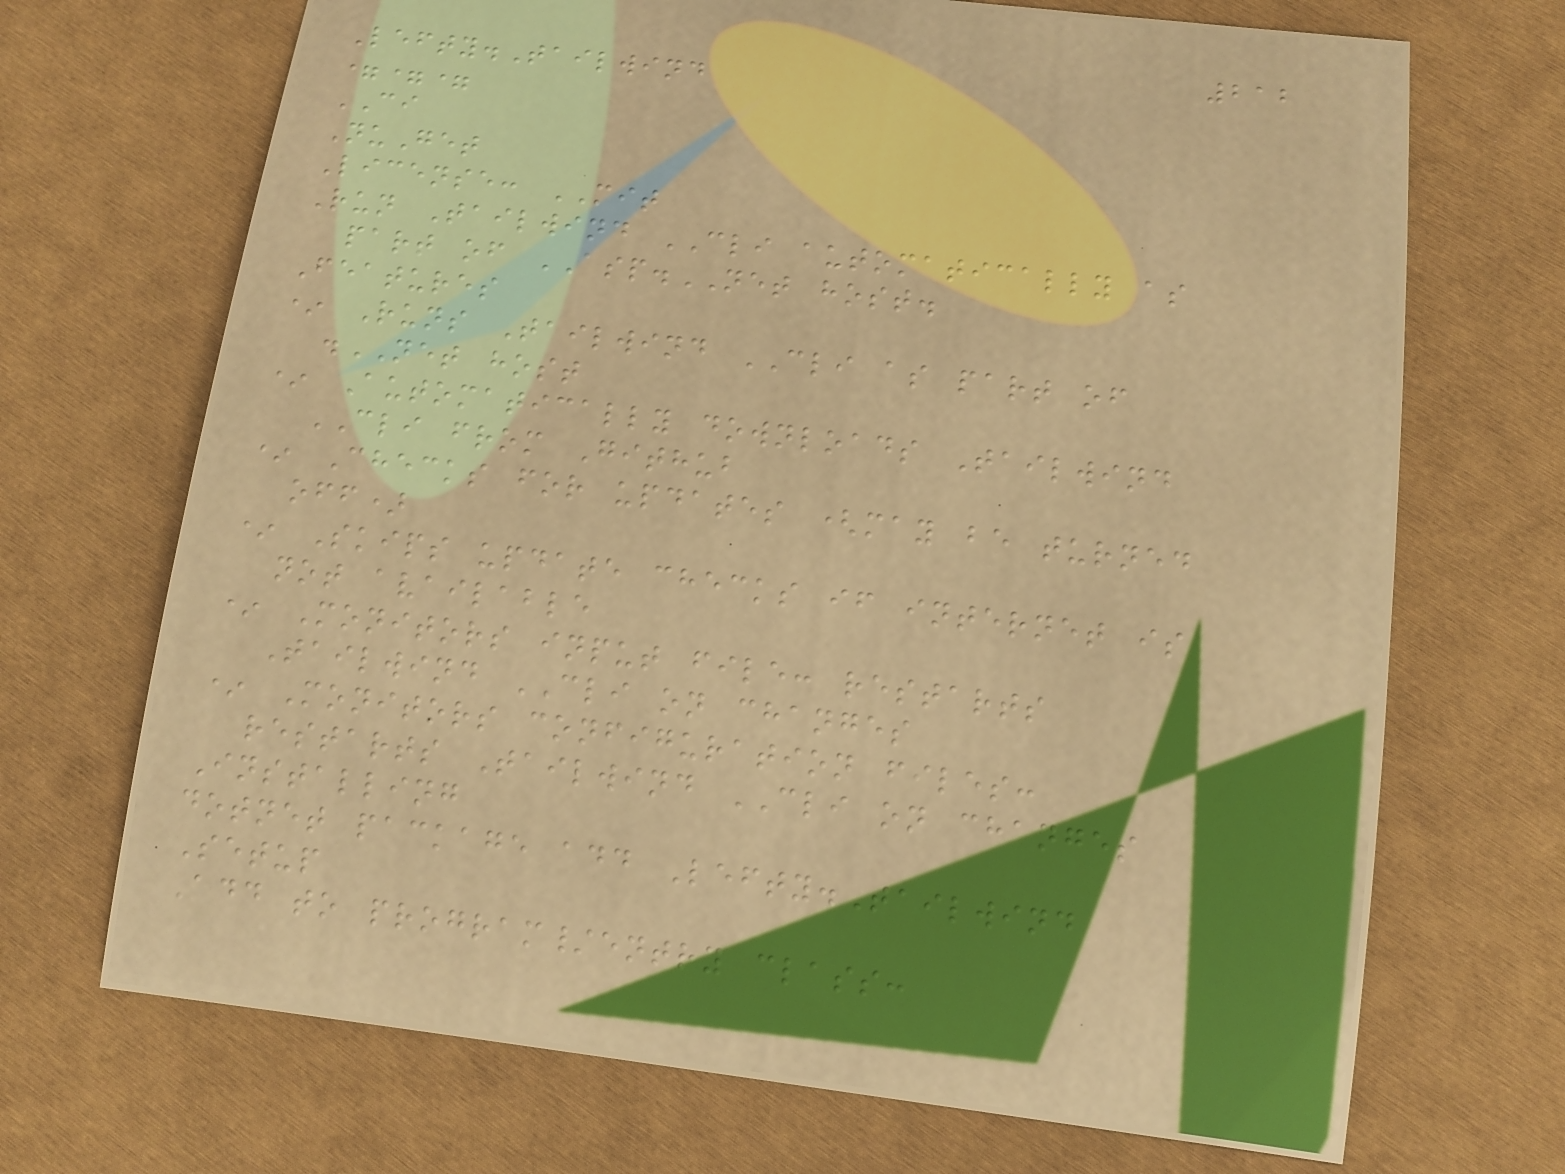212
Lefty.Tailwind
===
CI
NuGet
License: MIT
Run Tailwind CLI automatically as
part of ASP.NET host.
Features
* Runs Tailwind CLI as part of
.NET host
* Automatically downloads Tailwind
CLI from Github
* Checks for updates (may be turned
off)
* Skips update checks if internet is
not available
* Monitors input file: restarts
Tailwind CLI on changes
* Monitors configuration files:
restarts Tailwind CLI on changes
Installing
dotnet package add Lefty.Tailwind
Setup
Add to program/entry class:
